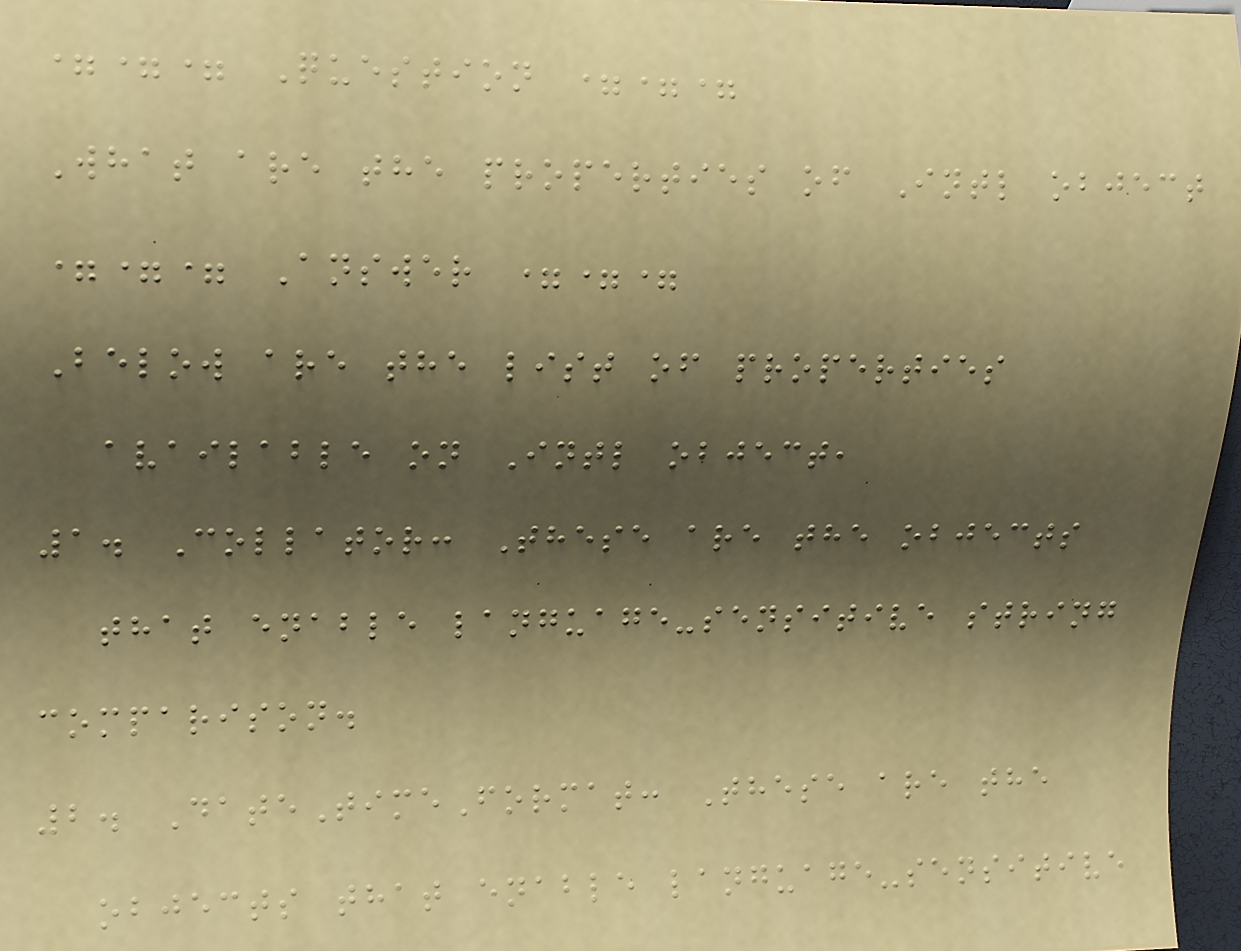=== Question ===
What are the properties of Intl object
=== Answer ===
Below are the list of properties
available on Intl object,
1. Collator: These are the objects
that enable language-sensitive string
comparison.
2. DateTimeFormat: These are the
objects that enable language-sensitive
